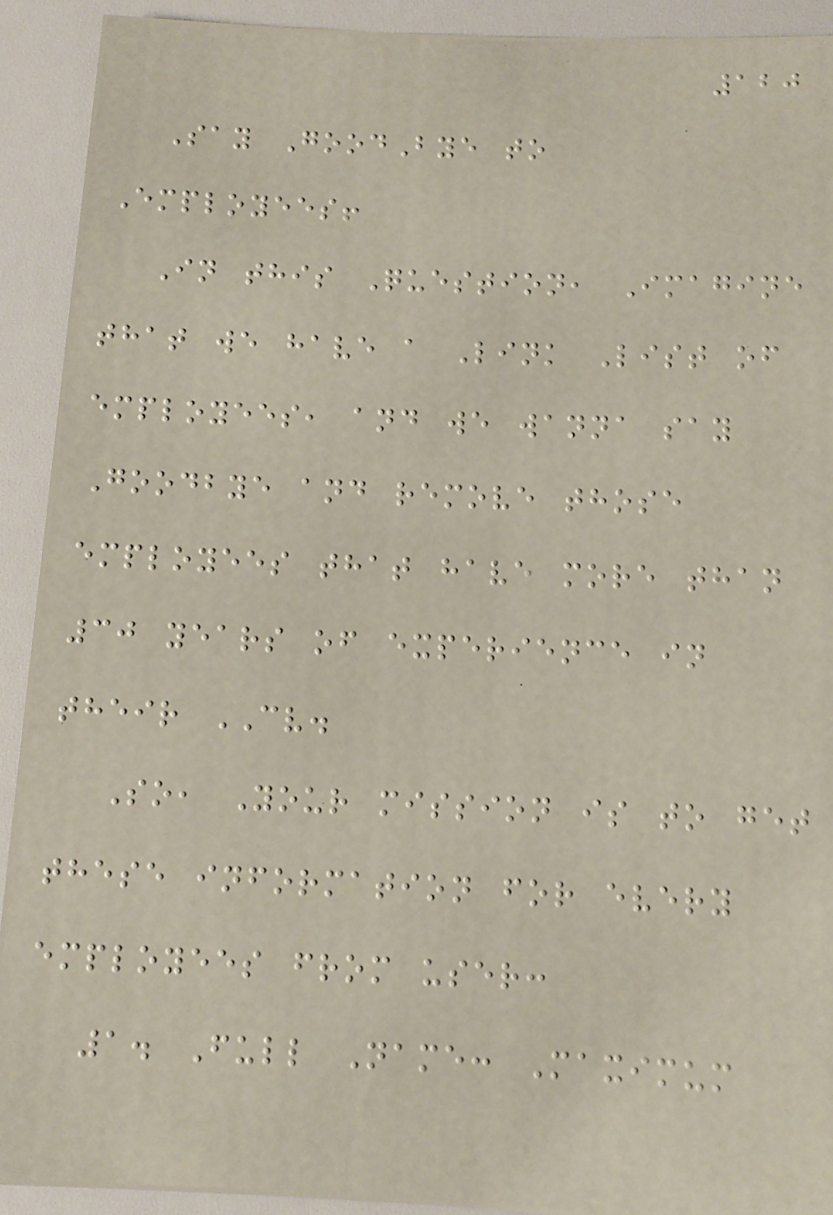120
Say GoodBye to
Employees!
In this Question, Imagine
that we have a Link List of
employees, and we wanna say
Goodbye and remove those
employees that have more than
30 years of experience in
their CV.
So, Your mission is to get
these information for every
employees from user:
1. Full Name: Maximum
